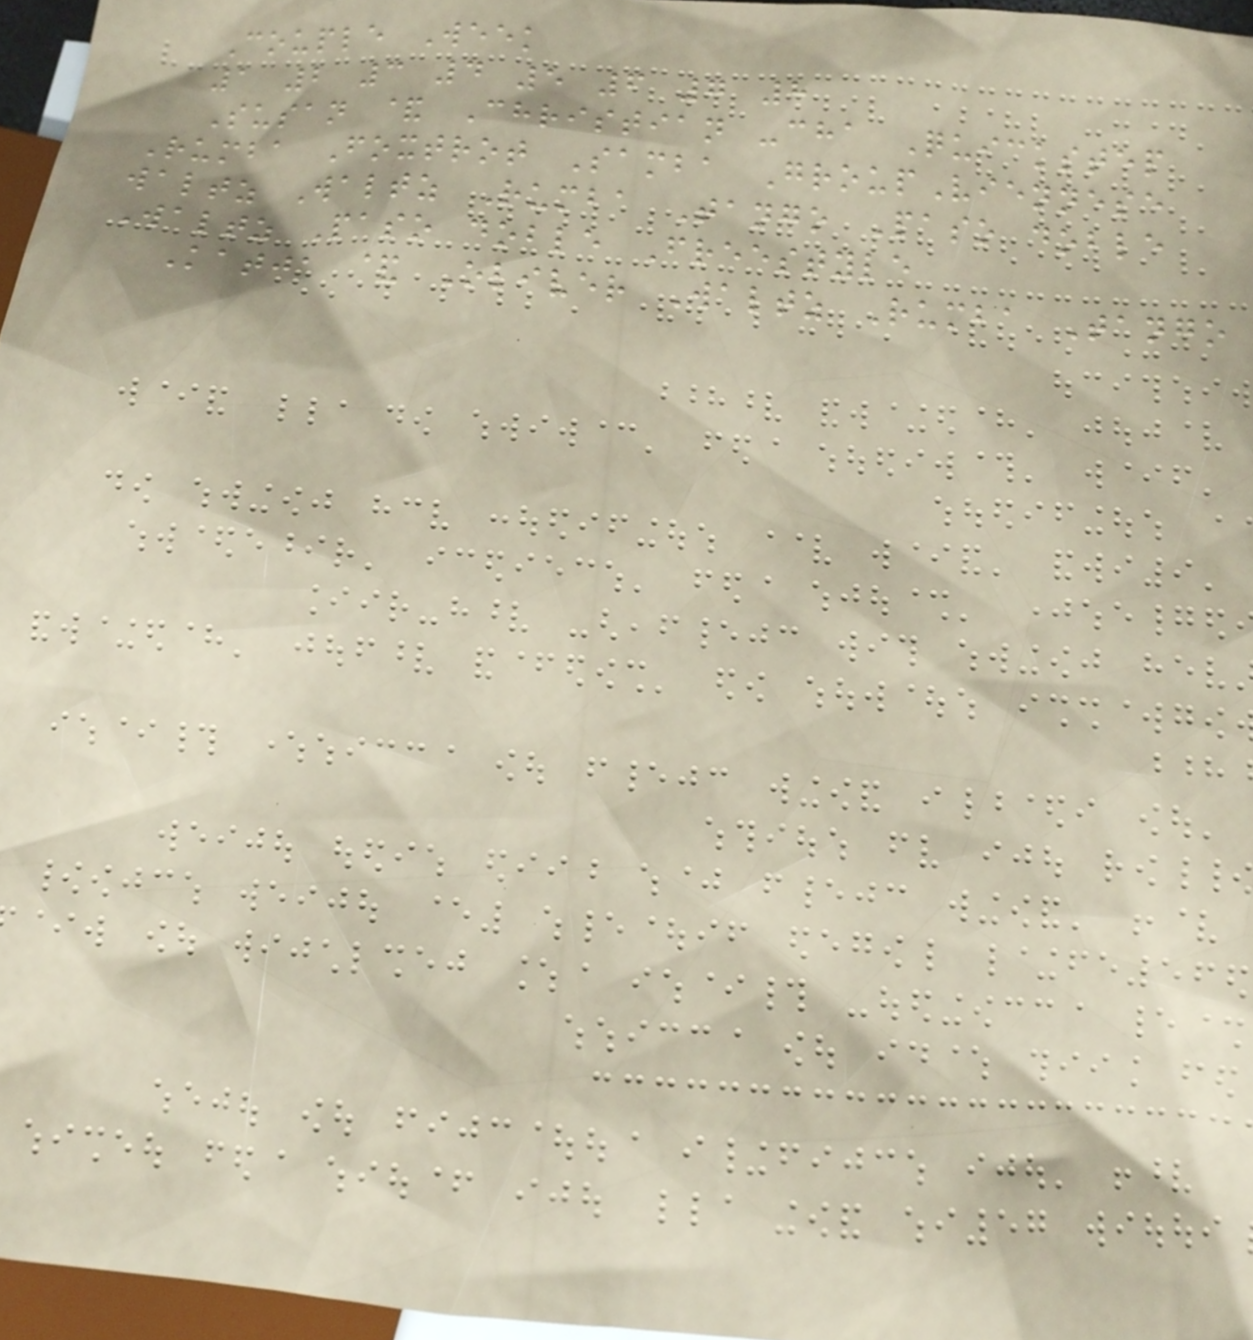Couple Week
1 2 3 4 5 6 7 8
Susan & Christian -cha Quickstep
Rumba Foxtrot Samba GroupViennese
waltz Waltz Rumba Tango Paso doble
Waltz Paso doble Freestyle
Katja & Oliver Waltz Rumba Tango
